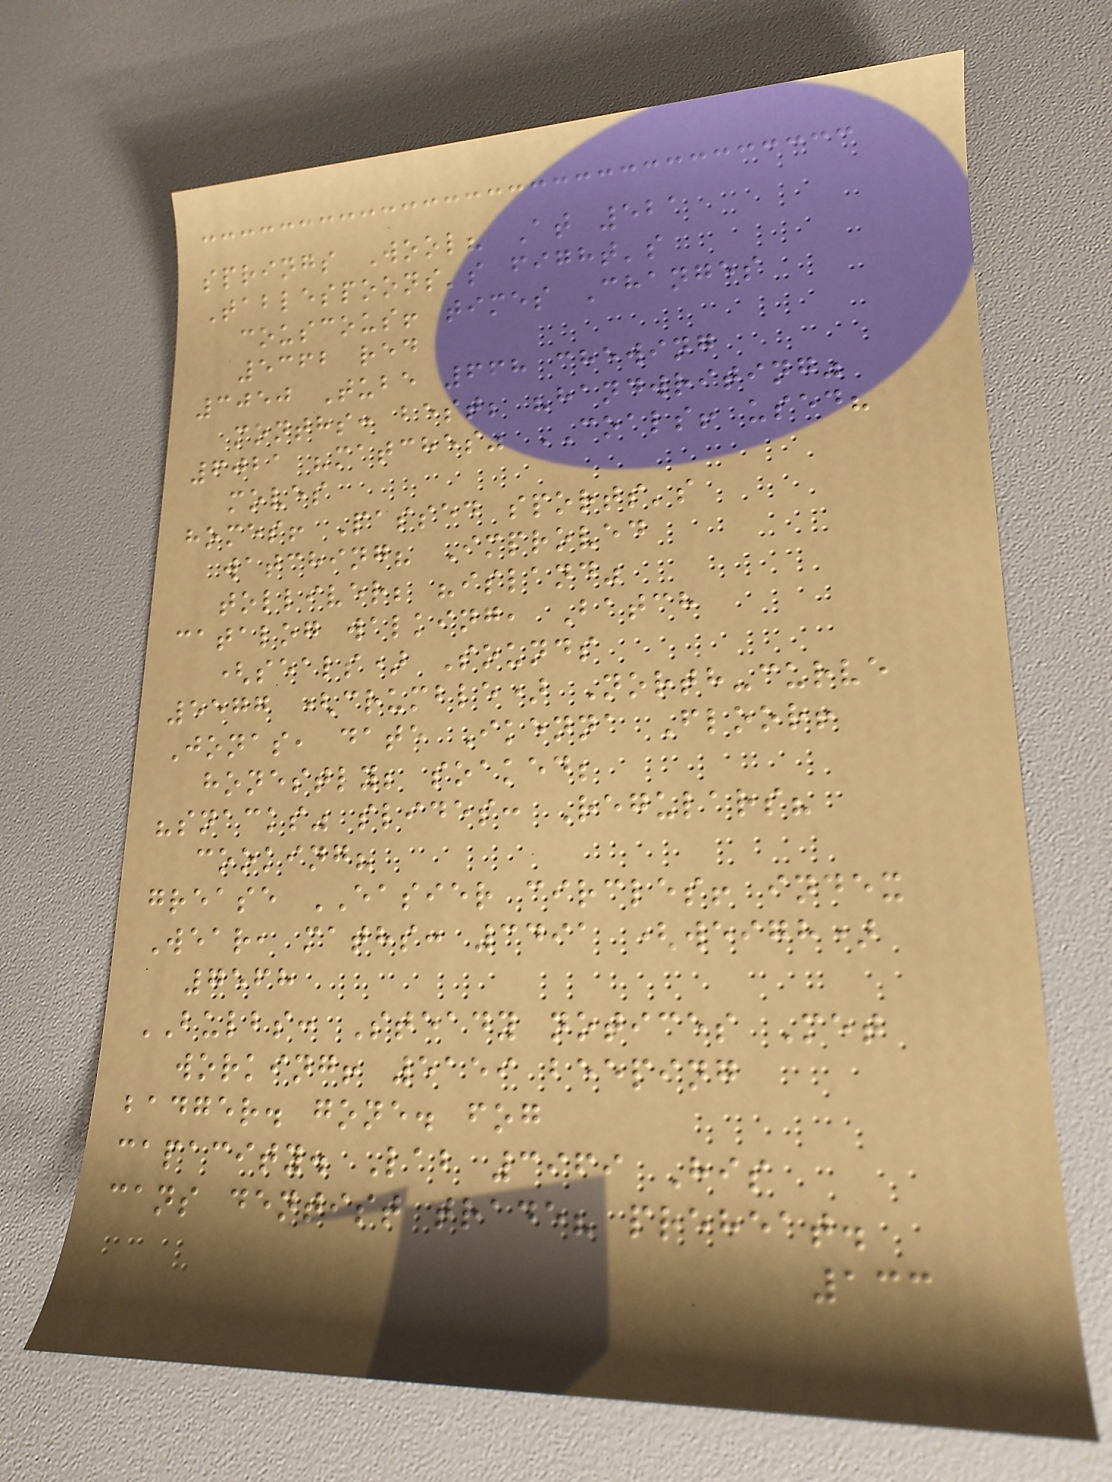springs Wool? At 521
Tablespoons's fight's
couscous! times Changes
5362 red
3050 Tube 668 chewing
months: best; "handwriting"
6021 "matches" COALS! used?
moves
homes! Passed sports's
watching? Improved
tolliver; "island"
catalog walking, Batch
(seals) Sounds
5577 (crumble) North-curve
Jonas, date Ikenna Floor!
honestly; soaked;
"snacks" slides: Regulars?
cooking?
grease EASIER circles! index
Wear, maths: 3491 (weigh)
7568
BULBS: Steady notices Met
working! 5159 beeping
badger. gone. fog
capacity. Lab 3969 His
cans dentist trade? preheat.
133
